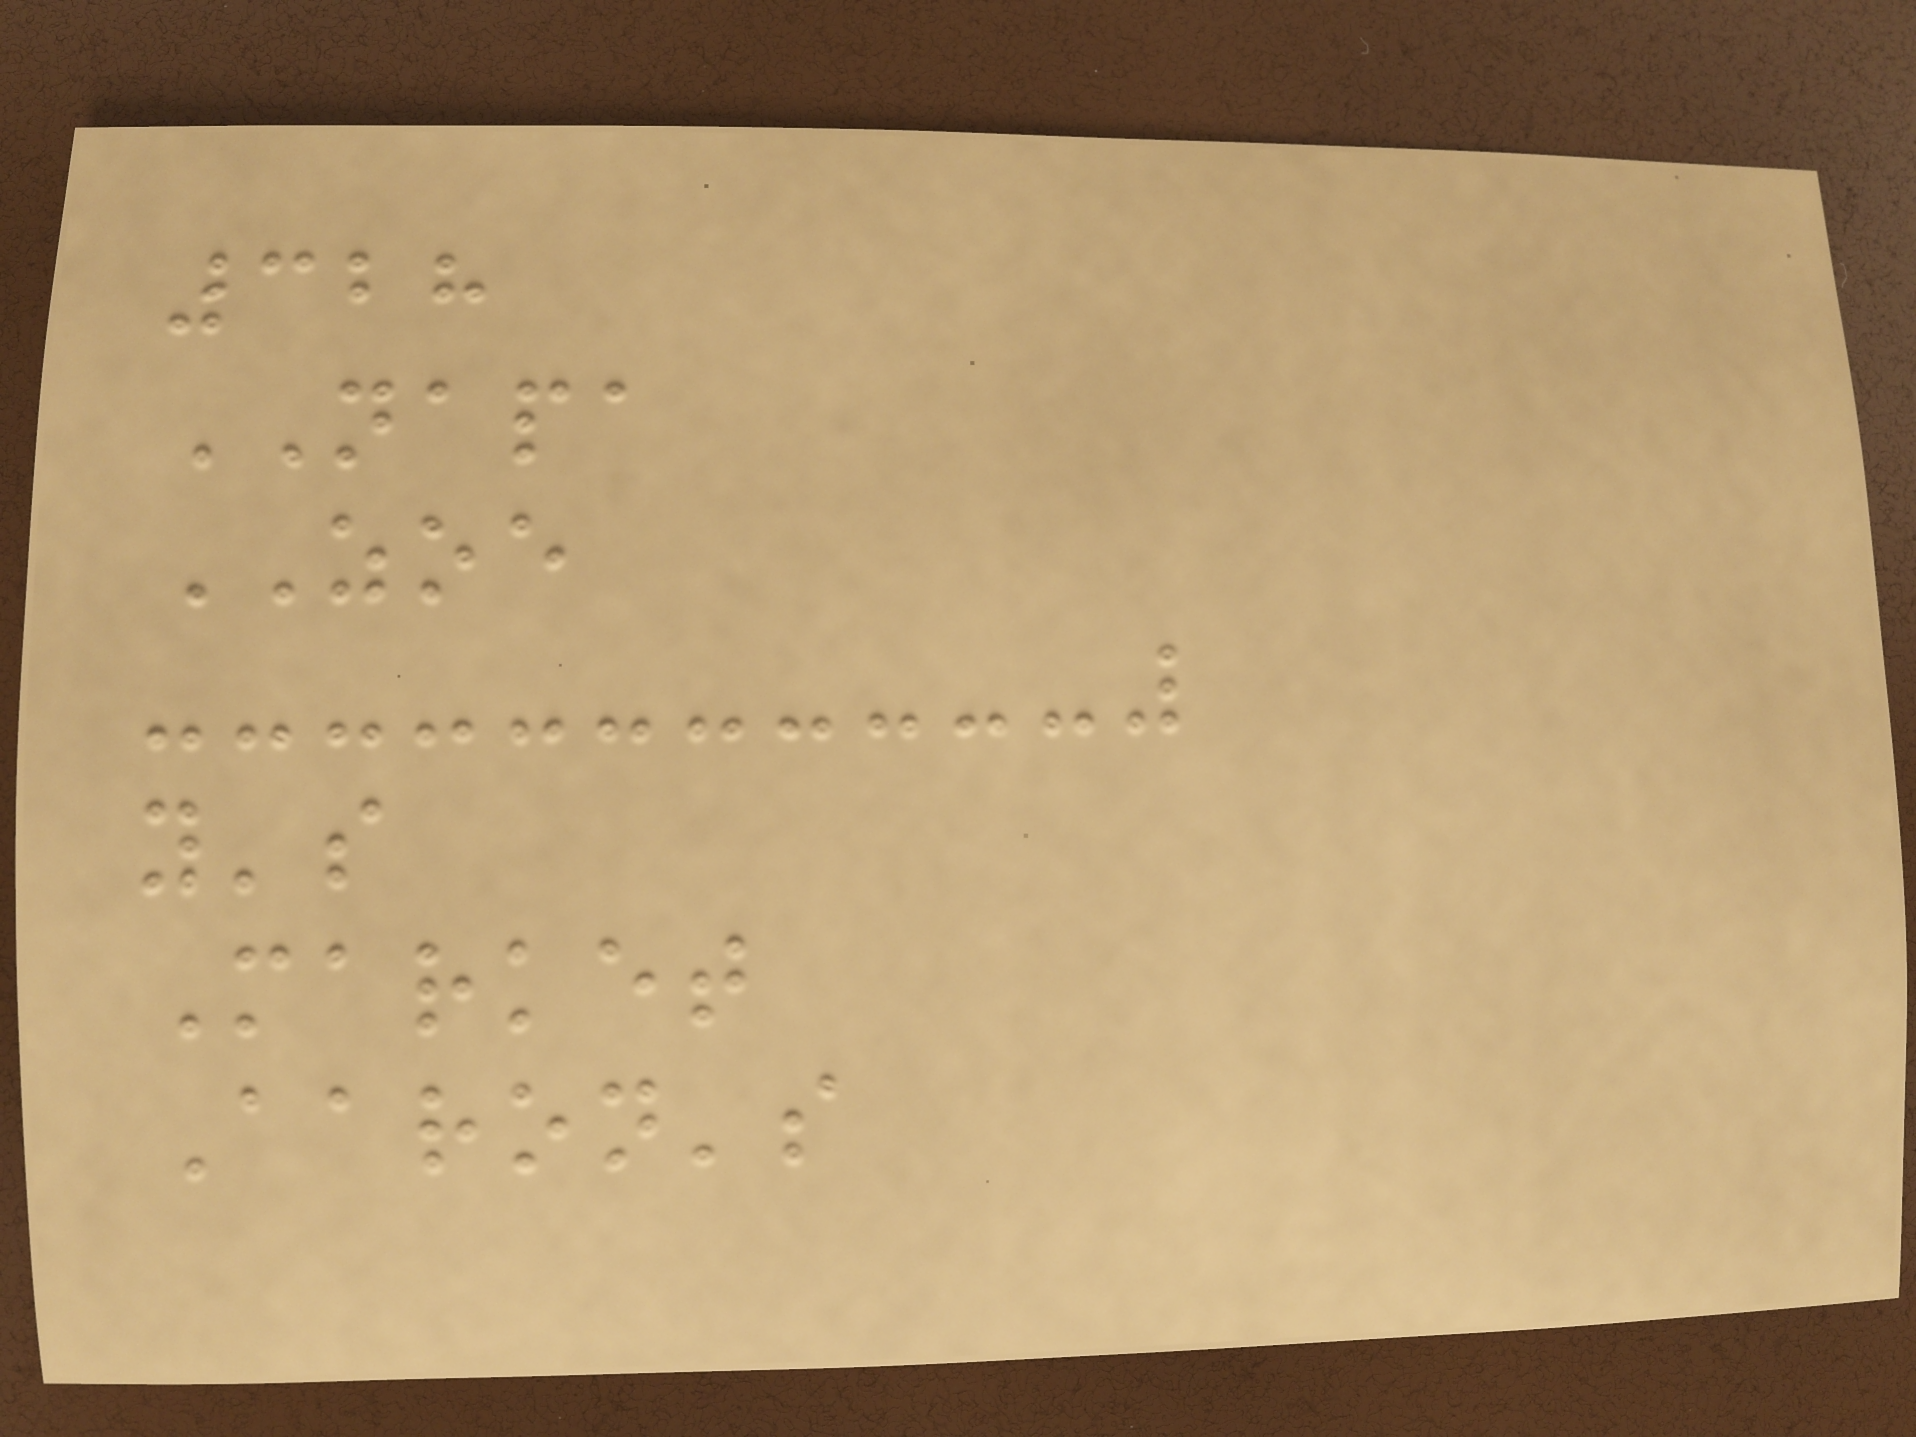328
NAPA
ZOE
y's
Market
Aaron's
